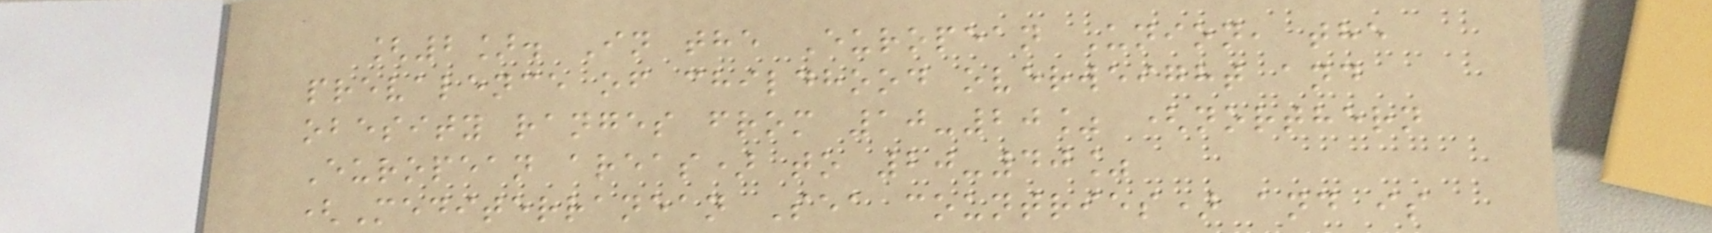[2]. In the European Union, the
prevalence of childhood overweight and
obesity ranges from 10-20% (northern
European areas) to 20-40%
(Mediterranean Sea countries) and is
